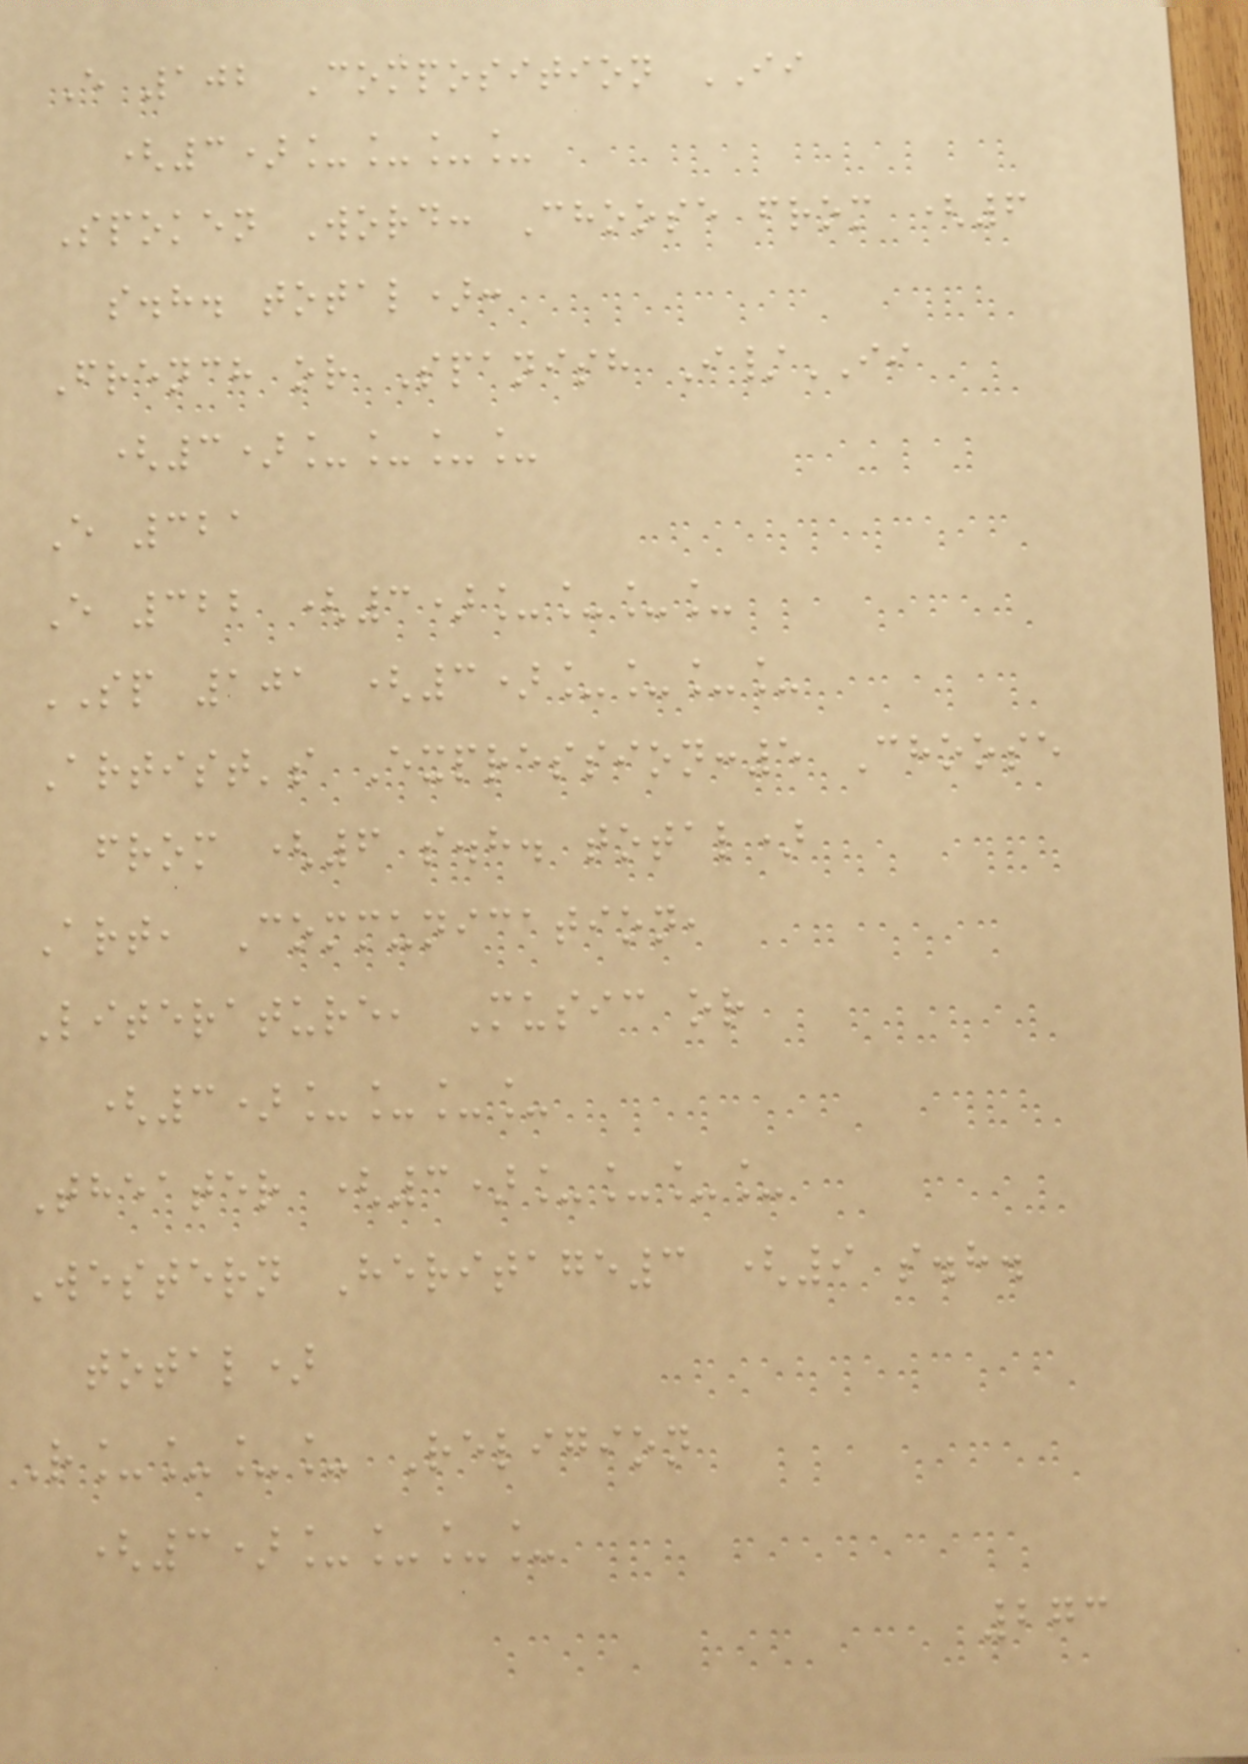E 102 Composition II
(3)____
Spoken Word: Choose from (6
s.h. total):
French or Spanish I/II
(3)____
E 321
E 322 (3)____
SP 101 (3)____
Artist's Expression:5 Choose
from (6 s.h. total)
Art, Communication,
Literature, Music or
(3)____
Theater (3)____
Western Heritage3 (9 s.h.
total)
R____ Religion
(3)____
273
